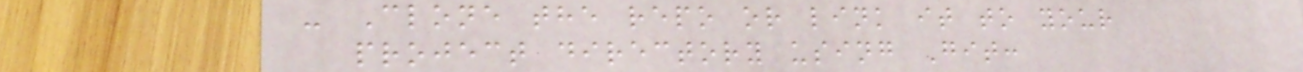- Clone the repo or link it to your
project directory using Git:
